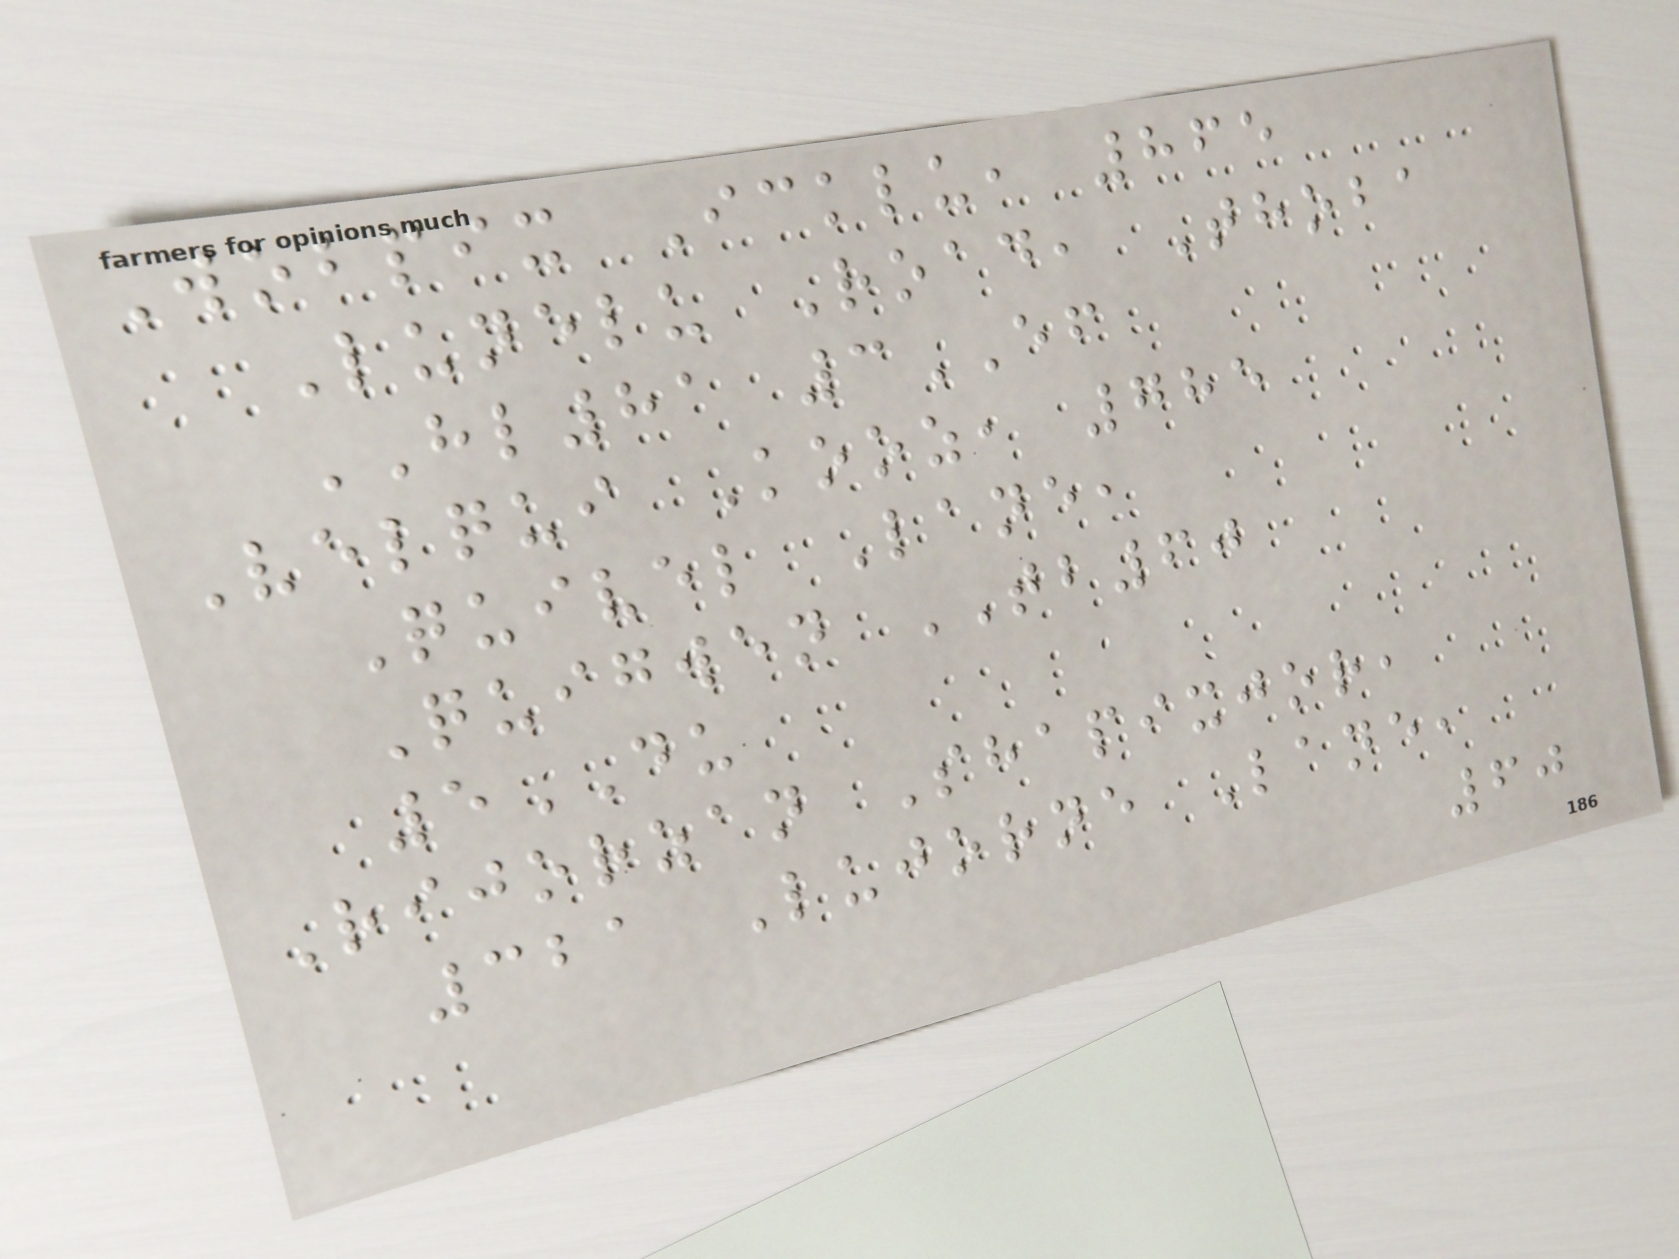Wobpix Icklu, 865
Lunelu Road, Thoba
HL81 3EF
Velqui Kooz, 785
Quivel Lane,
Quigwen TB60
5DU
Rijorzan Shapixjor,
321 Lujorne Lane,
60
